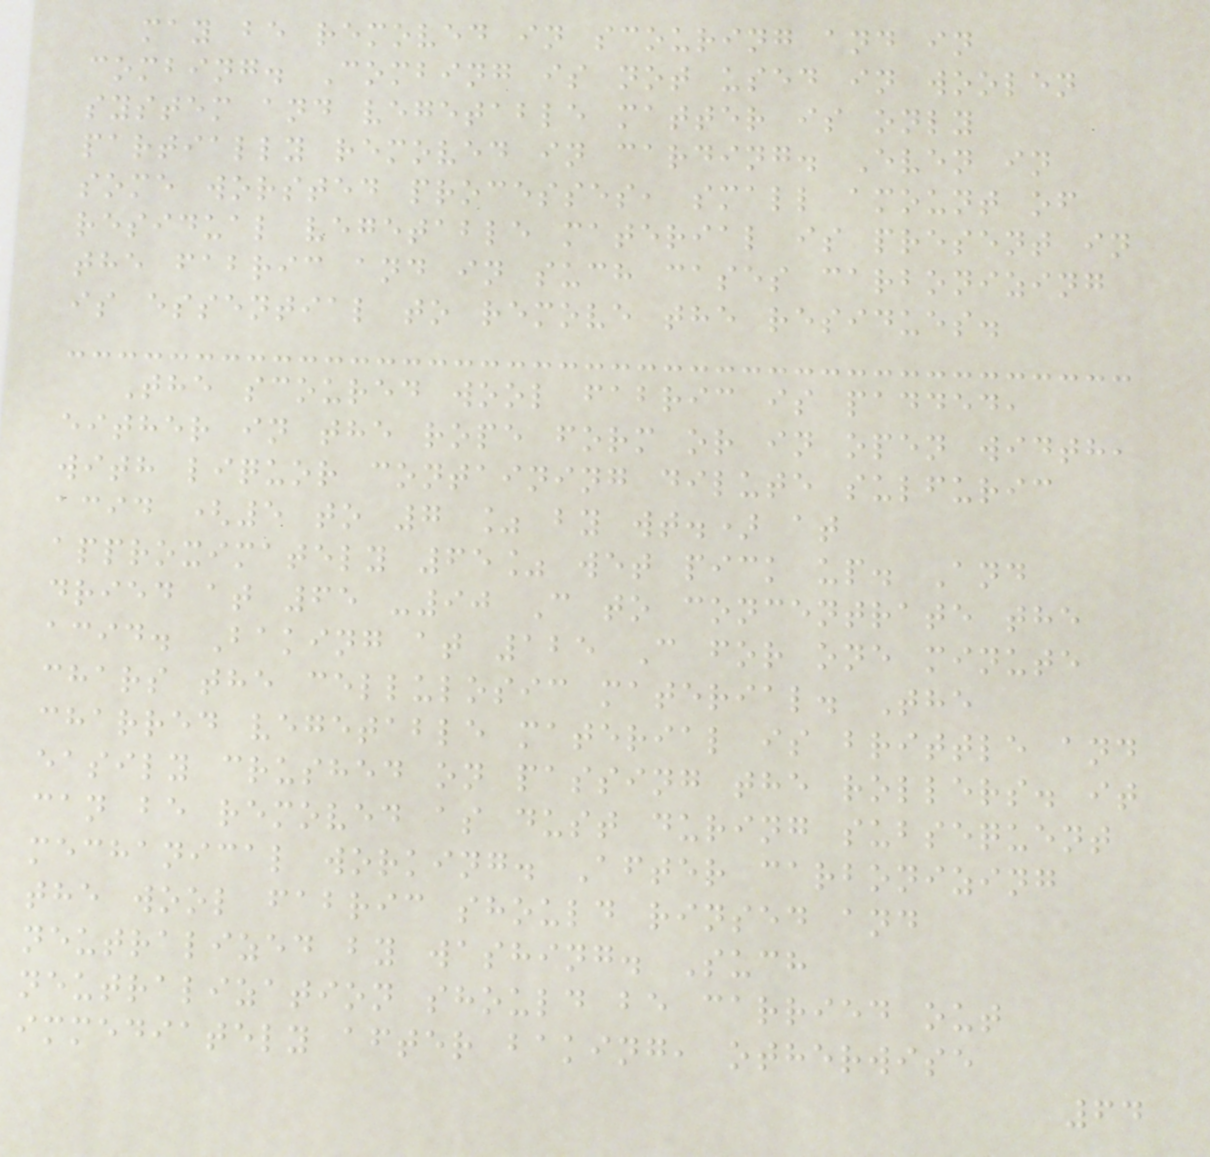may be removed in scouring and in
combing. Combing is not used in woolen
system and vegetable matter is only
partially removed in carding. Even in
some worsted processes, small amount of
residual vegetable material is present in
the fabric and in such cases carbonizing
is essential to remove the residues.
The scoured wool fabric is padded,
either in the rope form or in open width,
with liquor containing dilute sulfuric
acid (5 to 7 % by wt.) at
approximately 65% wet pick up. And
dried at 65 -90 C to concentrate the
acid. Baking at 125 C for one minute
chars the cellulosic material. The
charred vegetable material is brittle and
easily crushed on passing the rollers. it
can be removed as dust during subsequent
mechanical working. After carbonizing
the wool fabric should rinsed and
neutralized by washing. Such
neutralization should be carried out
immediately after baking, otherwise
64
